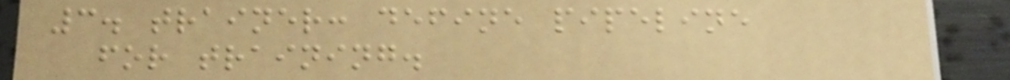3. trainer: define pipeline
for training.
